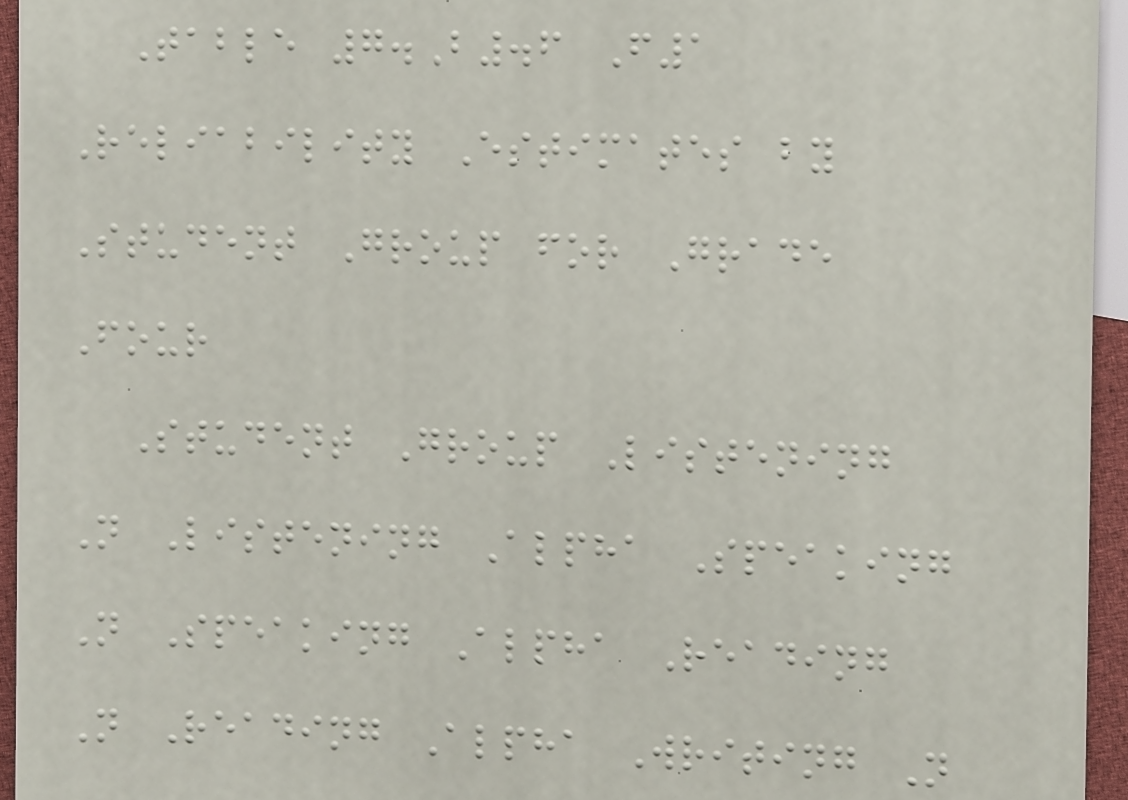Table 7.B.6 F1
Reliability Estimates by
Student Group for Grade
Four
Student Group Listening
N Listening Alpha Speaking
N Speaking Alpha Reading
N Reading Alpha Writing N
